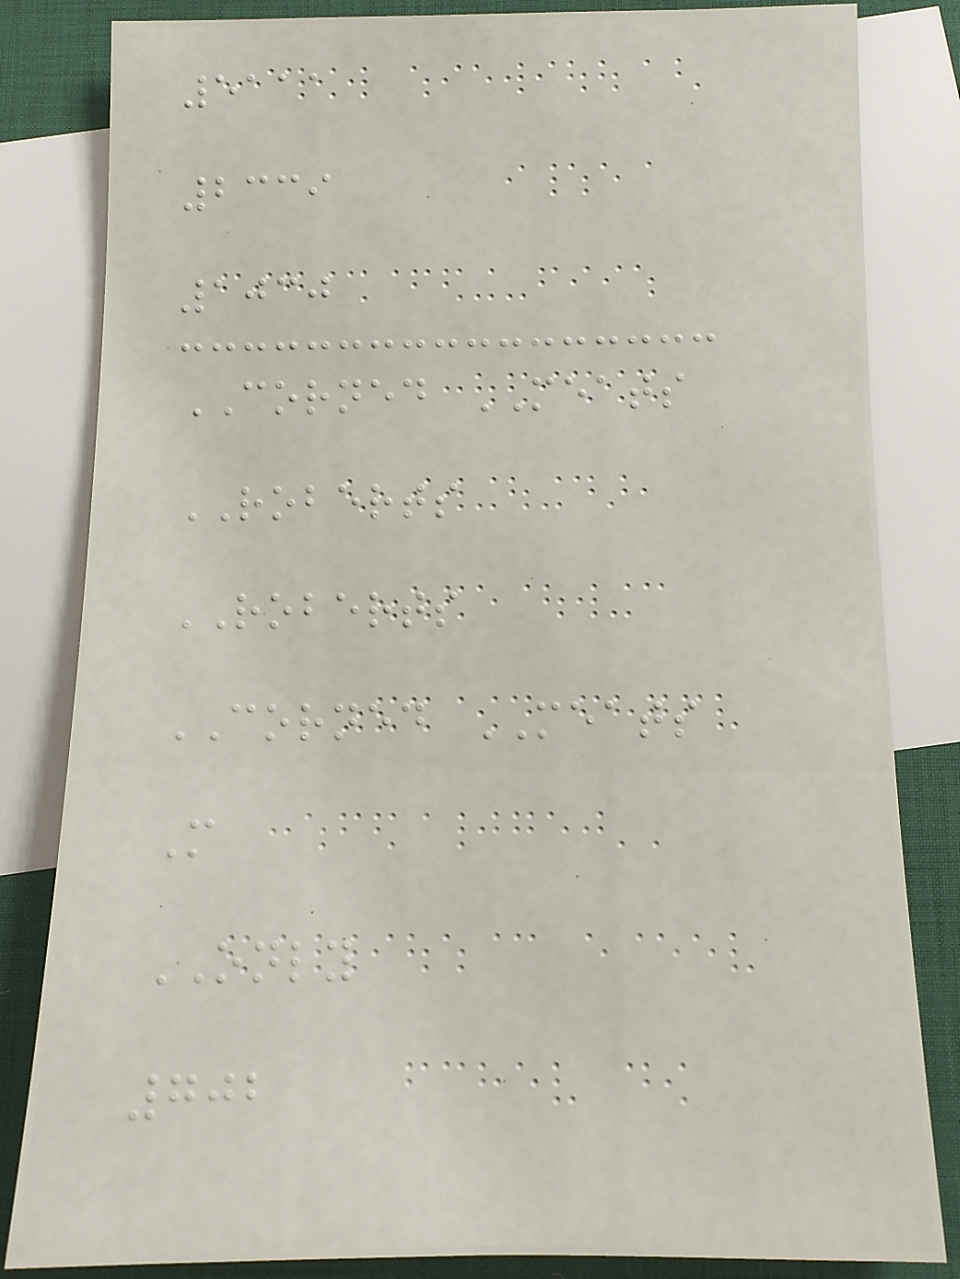5111
2339
1030
CORNED MEATS
ROBERTS
ROBERTS
CORNED MEATS
M
ONLY
702
